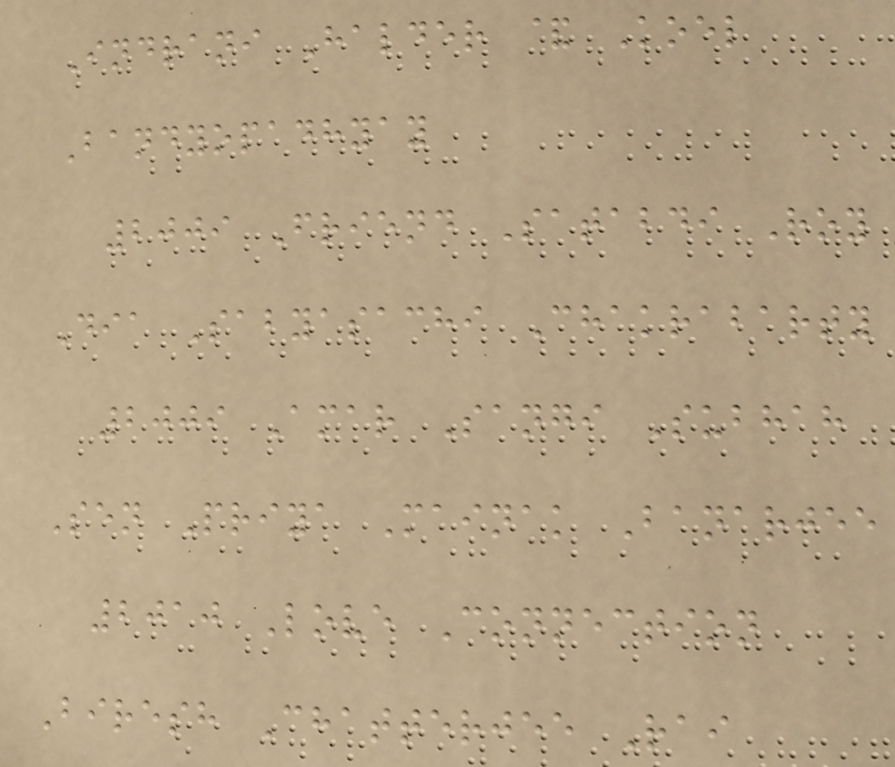Indrani Halder & Koel
Bandyopadhyay
2009 Friend Satabdi Roy
Dia Sabyasachi Chakrabarty
2009 Amar Sangi Subhah
Sen Priya Mainak Banarjee
2010 Love Connection
Biresh Chatterjee Rai
